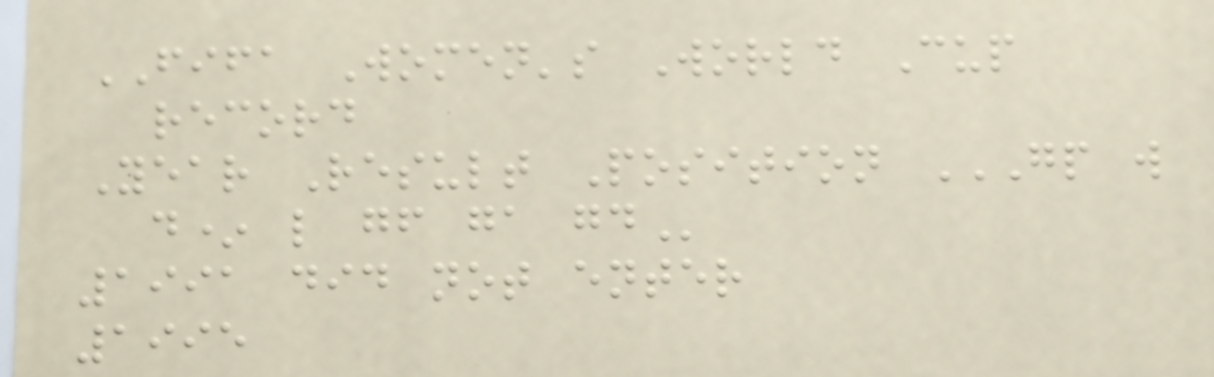FIFA Women's World Cup
record
Year Result Position GP W
D* L GF GA GD
1991 did not enter
1995
